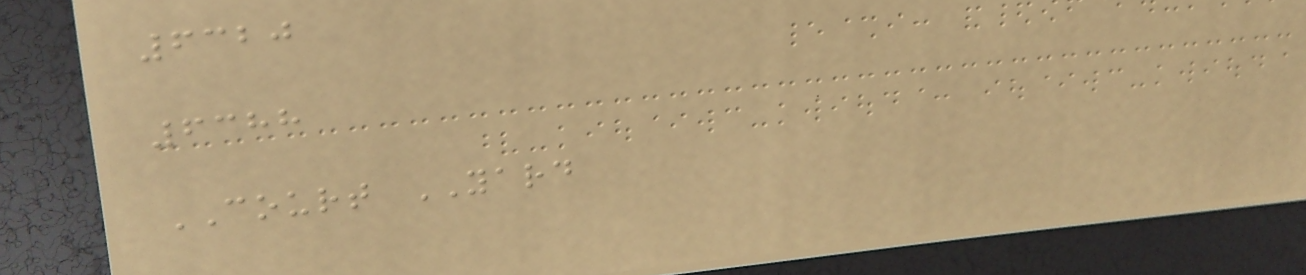6320
6388
COURT YARD
